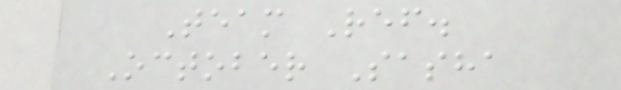Team Ref.
October Sasha
